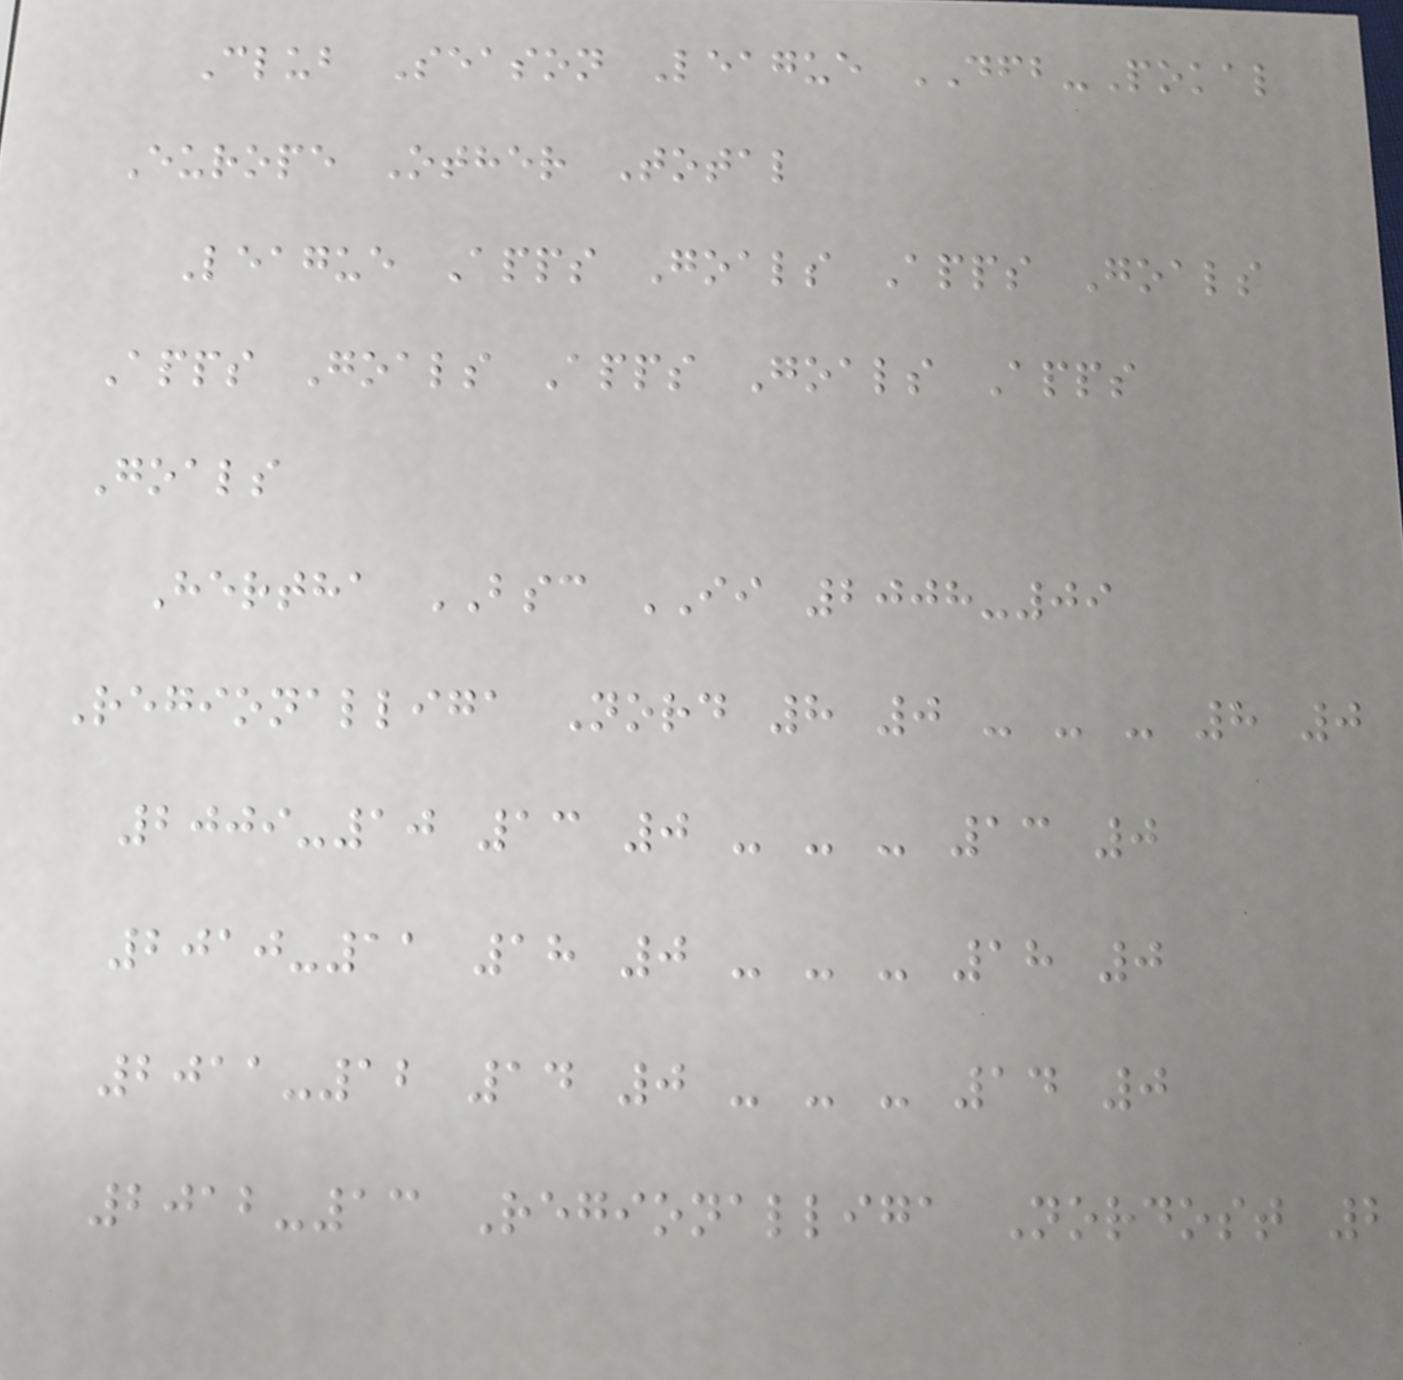Club Season League DFB-Pokal
Europe Other Total
League Apps Goals Apps Goals
Apps Goals Apps Goals Apps
Goals
Hertha BSC II 2008-09
Regionalliga Nord 8 0 - - - 8 0
2009-10 13 0 - - - 13 0
2010-11 18 0 - - - 18 0
2011-12 14 0 - - - 14 0
2012-13 Regionalliga Nordost 2
